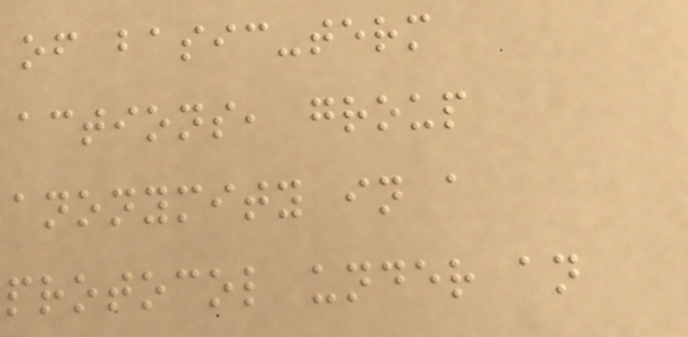of basic-term
actions, group
anonymity in a
protocol under an
